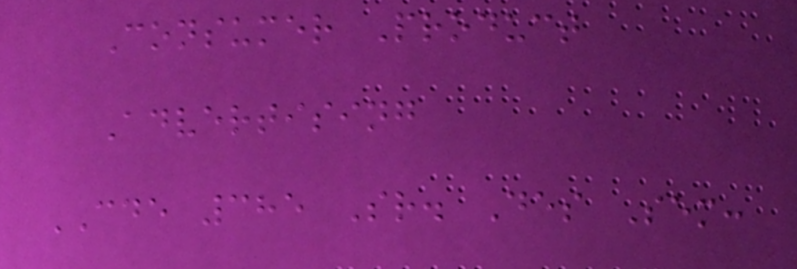Consumer Product
Advertising
CDE 385 Sr. Des Sem:
